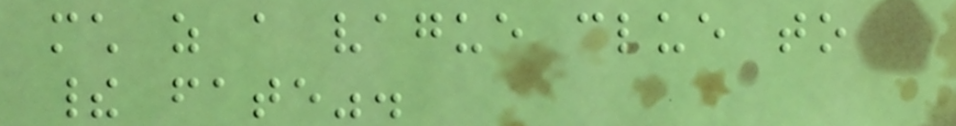much as a vague clue to
their fate".
